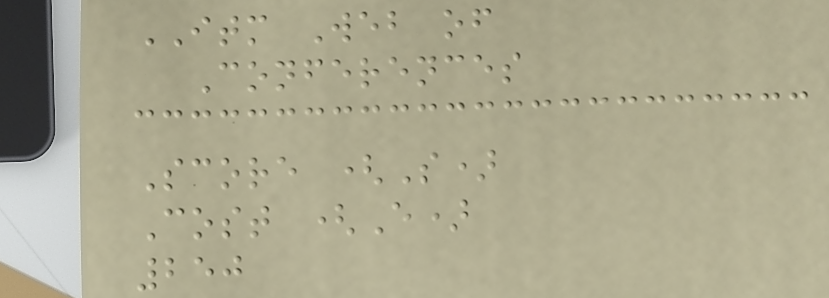ITM Web of
Conferences
Score (S)
Cost (E)
250
